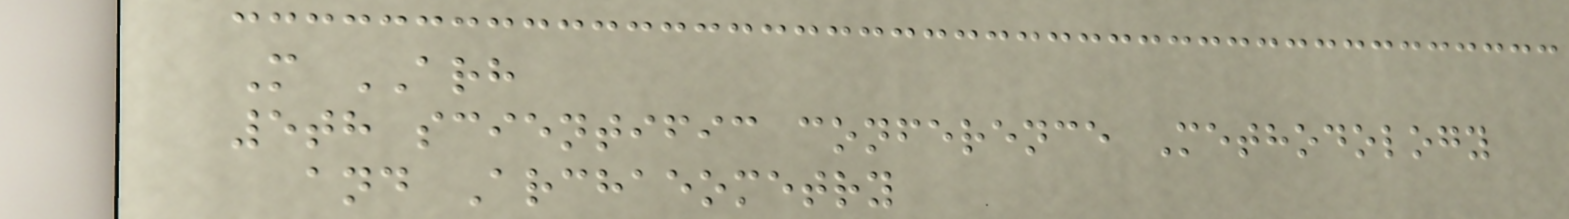M ARH
5th scientific conference Methodology
and Archaeometry
